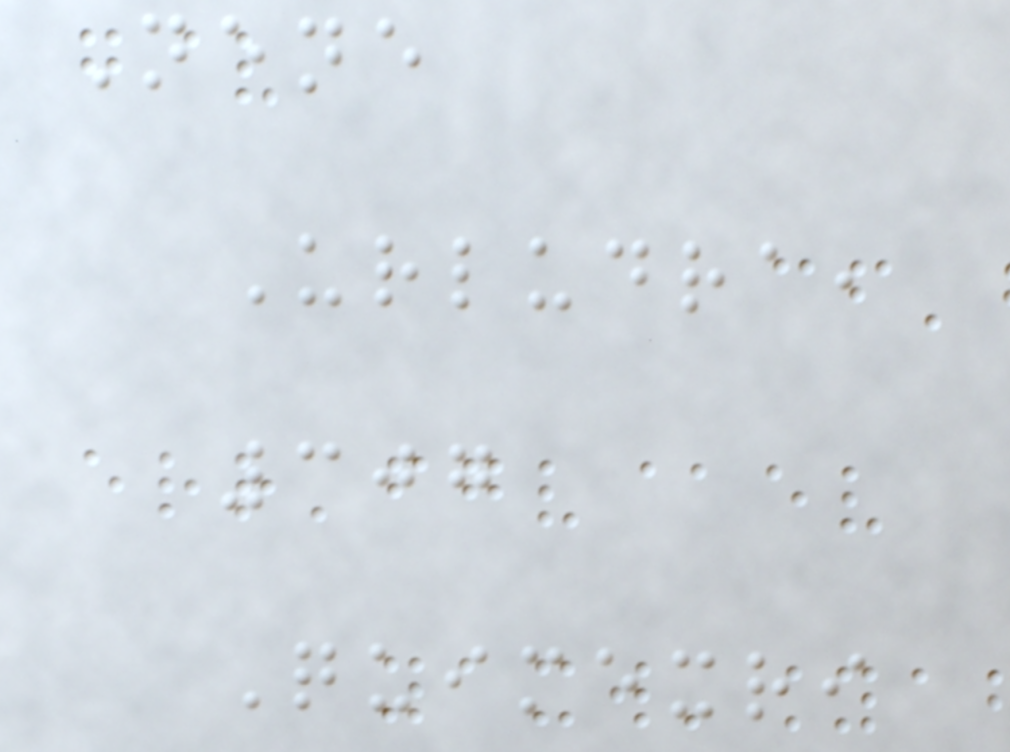Nene
Urludra,
307
Quimexri
